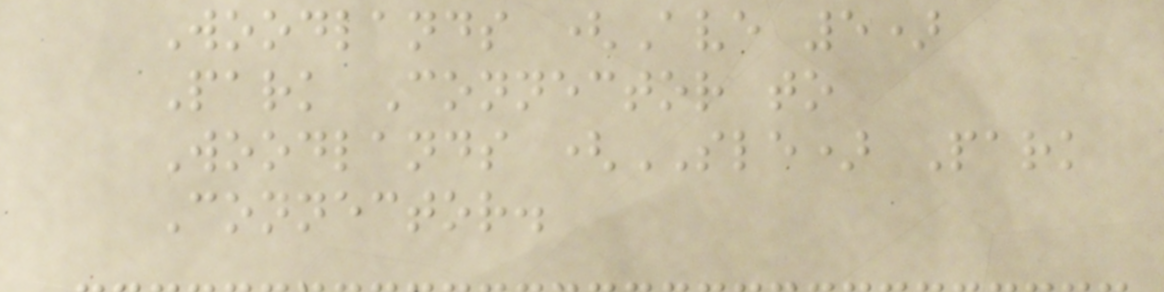Woodlands (Ave 5)
Park Connector to
Woodlands (SLE) Park
Connector.
